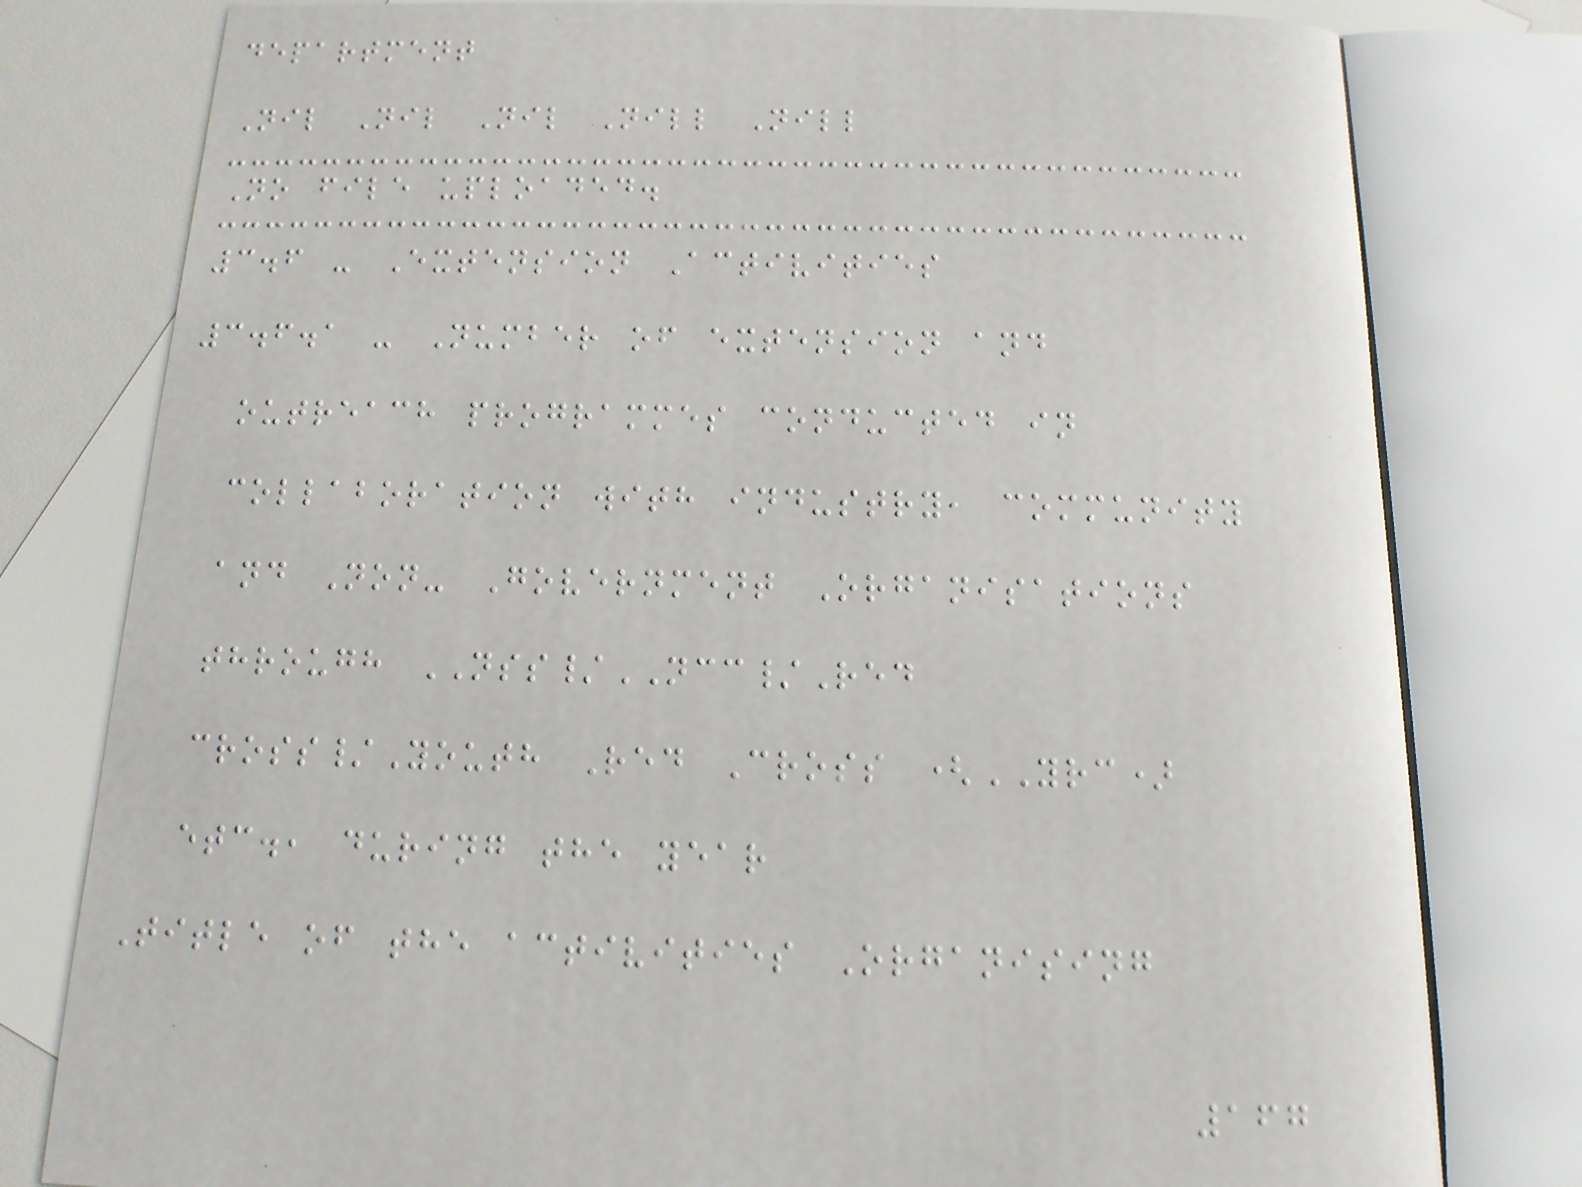department
Nil Nil Nil Nill Nill
No file uploaded.
3.6 - Extension Activities
3.6.1 - Number of extension and
outreach programmes conducted in
collaboration with industry, community
and Non- Government Organisations
through NSS/NCC/Red
cross/Youth Red Cross (YRC)
etc., during the year
Title of the activities Organising
167
